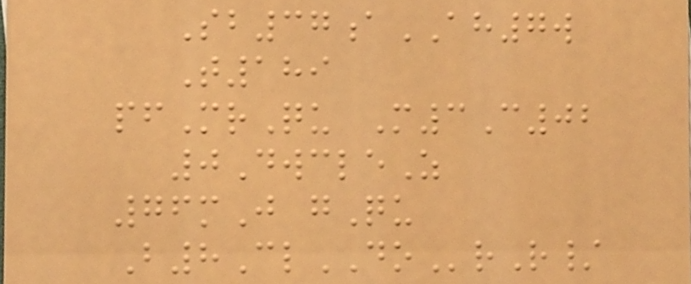Sb37aAH7w
T189
pfMrQu M3C02
0DwcleZ
76mJ gQu
B8ClDOrR/
